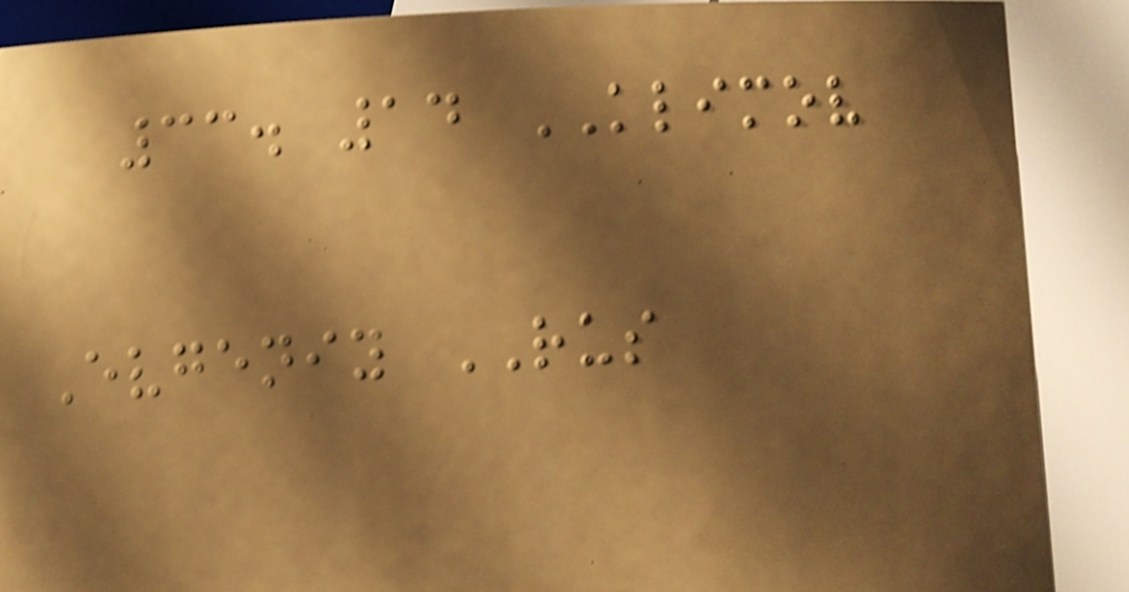33. 14 KLIMOV
Evgeniy RUS
